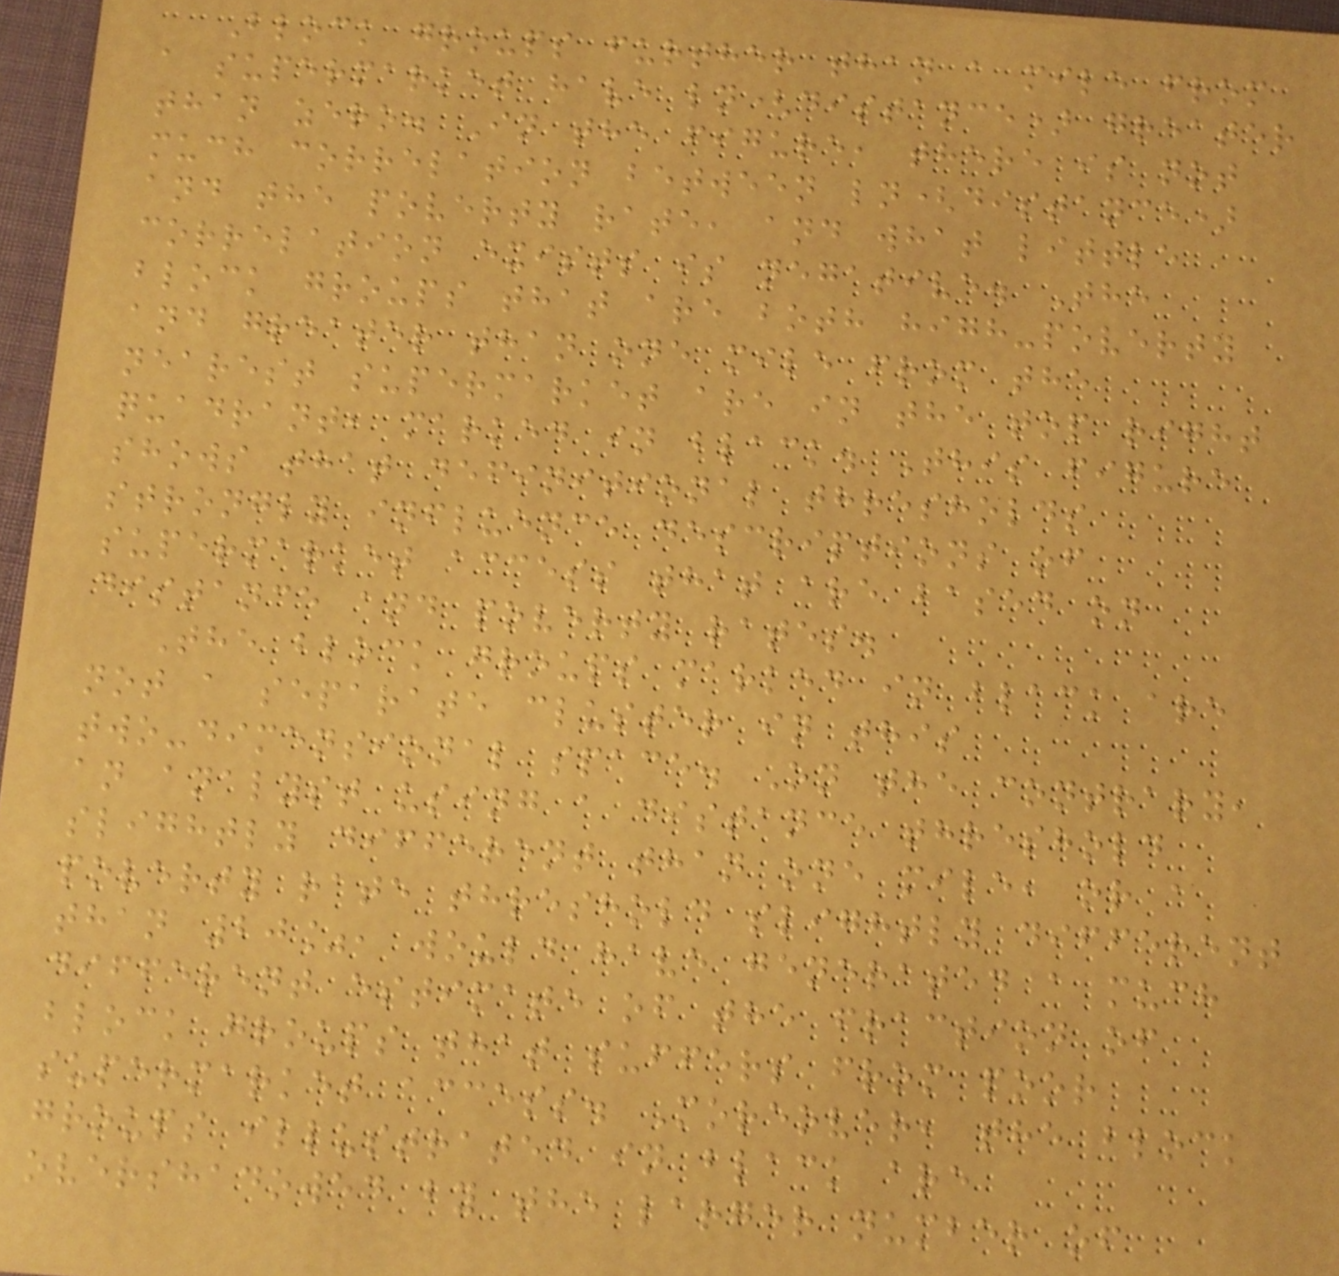Block groups further than a mile from
a supermarket have ln(distance) greater
than zero. In the figure, there is not
much correlation between ln(distance)
and the poverty rate, and what little
correlation exists is negative. The
block groups that are both high-poverty
and greater than one mile from the
nearest supermarket are in the top right
quadrant, marked in black. This figure
shows that definitional thresholds
strongly influence descriptions of
supermarket access that are based on
distance and poverty rates.
The block groups marked in black are
not a separate cluster in this
two-dimensional space. On the contrary,
an analyst using a distance threshold
slightly different than one mile, or a
poverty rate threshold slightly different
than 20%, would have generated a much
different estimate of the fraction of
block groups that suffers from poor
supermarket access. Moreover, the block
groups illustrated in black are
overshadowed by the larger number of
